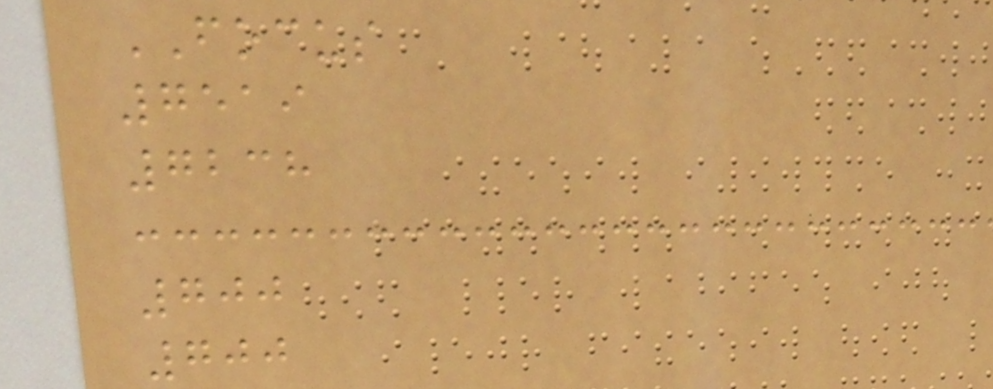FOCUS
7519
7238
700
700
